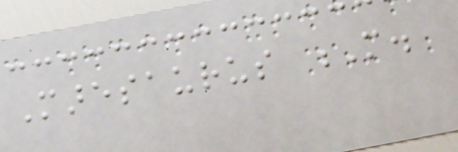Maresaurus M.
